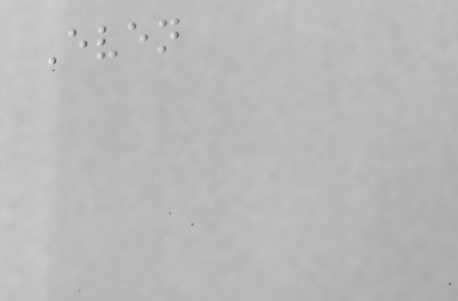Even
